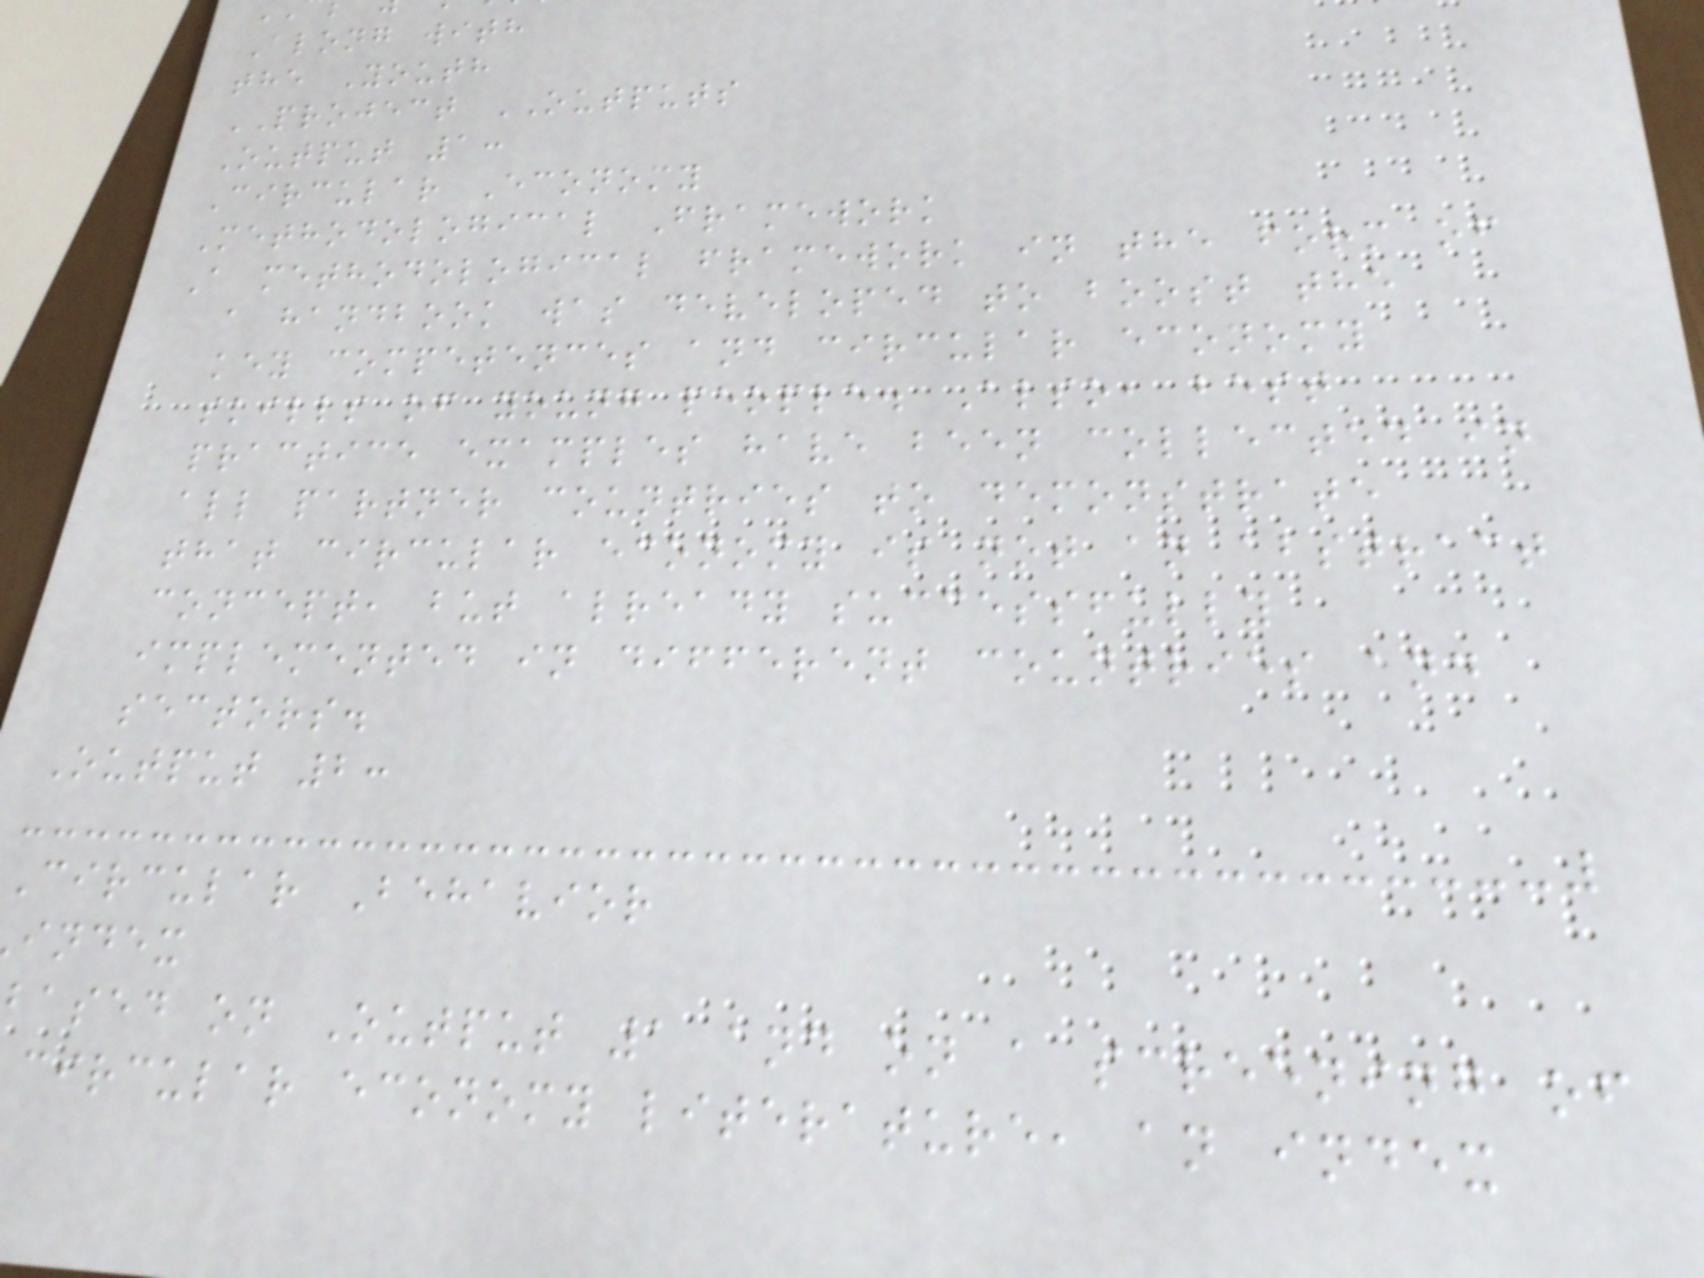Along with
the Youth
PROJECT OUTPUTS
Output 1:
Circular Economy
Methodological Framework
A methodological framework in the form of
a handbook was developed to boost the
key competences and circular economy
skills of young people. Also, best
practice examples have been collected in
all partner countries to demonstrate
that circular economy is not an abstract
concept, but already successfully
implemented in different countries and
sectors.
Output 2:
Circular Behavior
index
based on Output 1 and on a screening of
circular economy literature, an index
